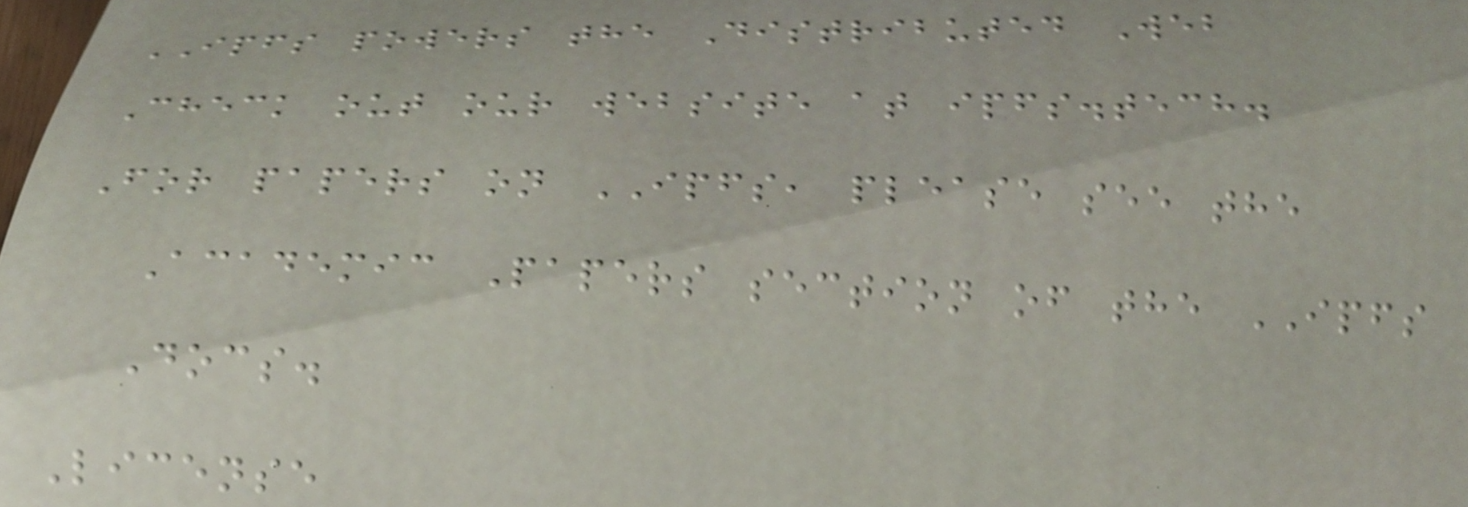IPFS powers the Distributed Web
Check out our website at ipfs.tech.
For papers on IPFS, please see the
Academic Papers section of the IPFS
Docs.
License
